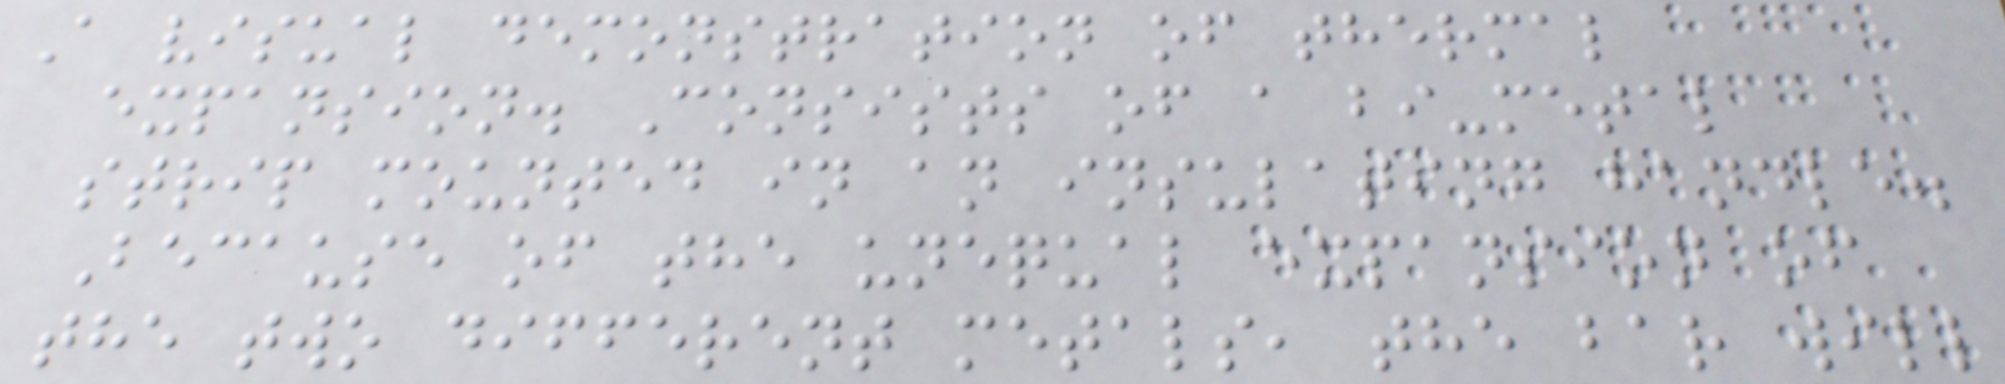A visual demonstration of thermal
expansion. Consists of a bi-metal
strip mounted in an insulating handle.
Because of the unequal expansion of
the two different metals, the bar will
